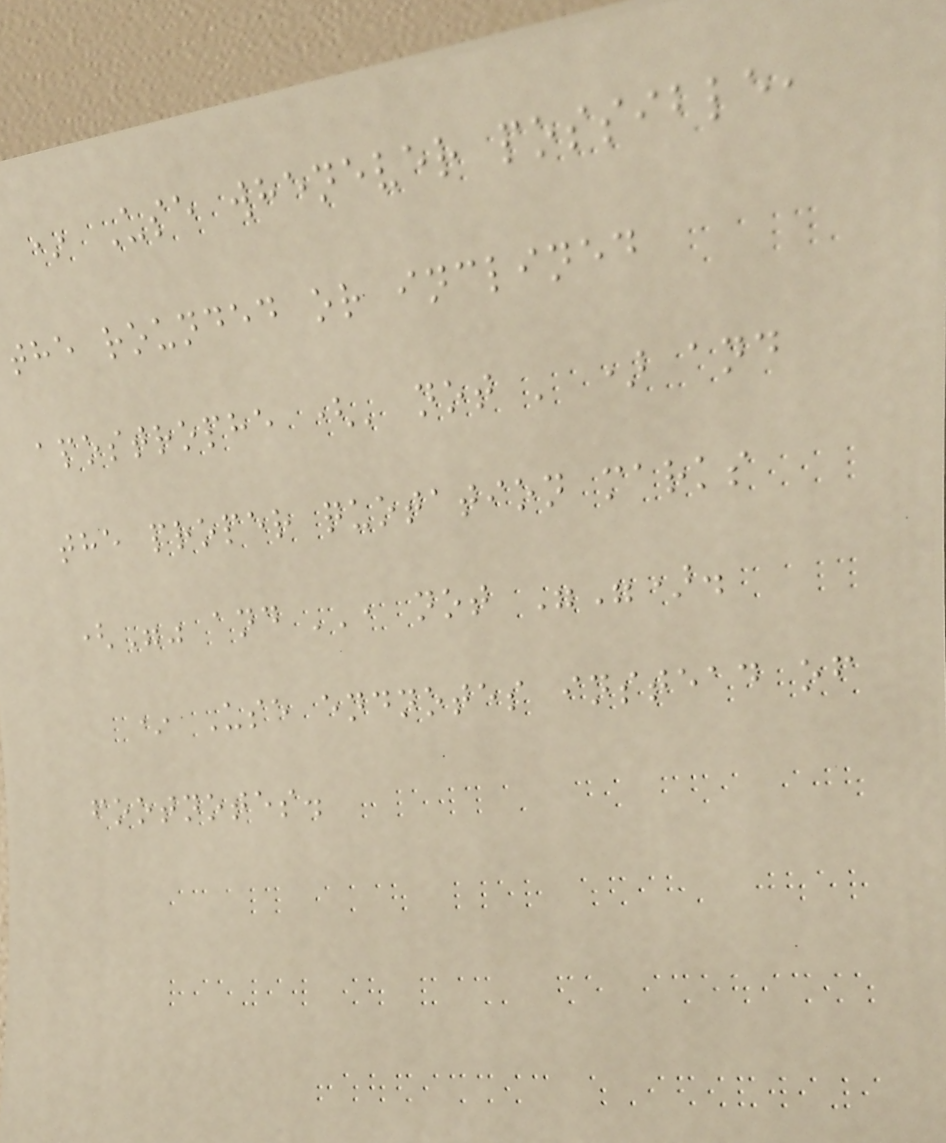* Use whenever possible,
the rounded or inclined
apostrophe (' not ' ) and
the proper quotation marks
("" and '', not "").
* Use endnotes instead of
footnotes.
